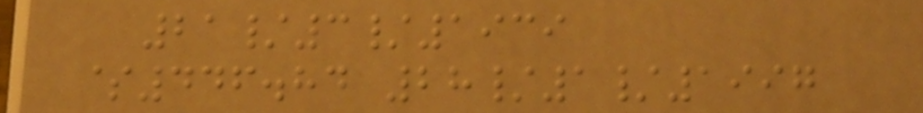21/3/1939
$446.84 28/1/1997
